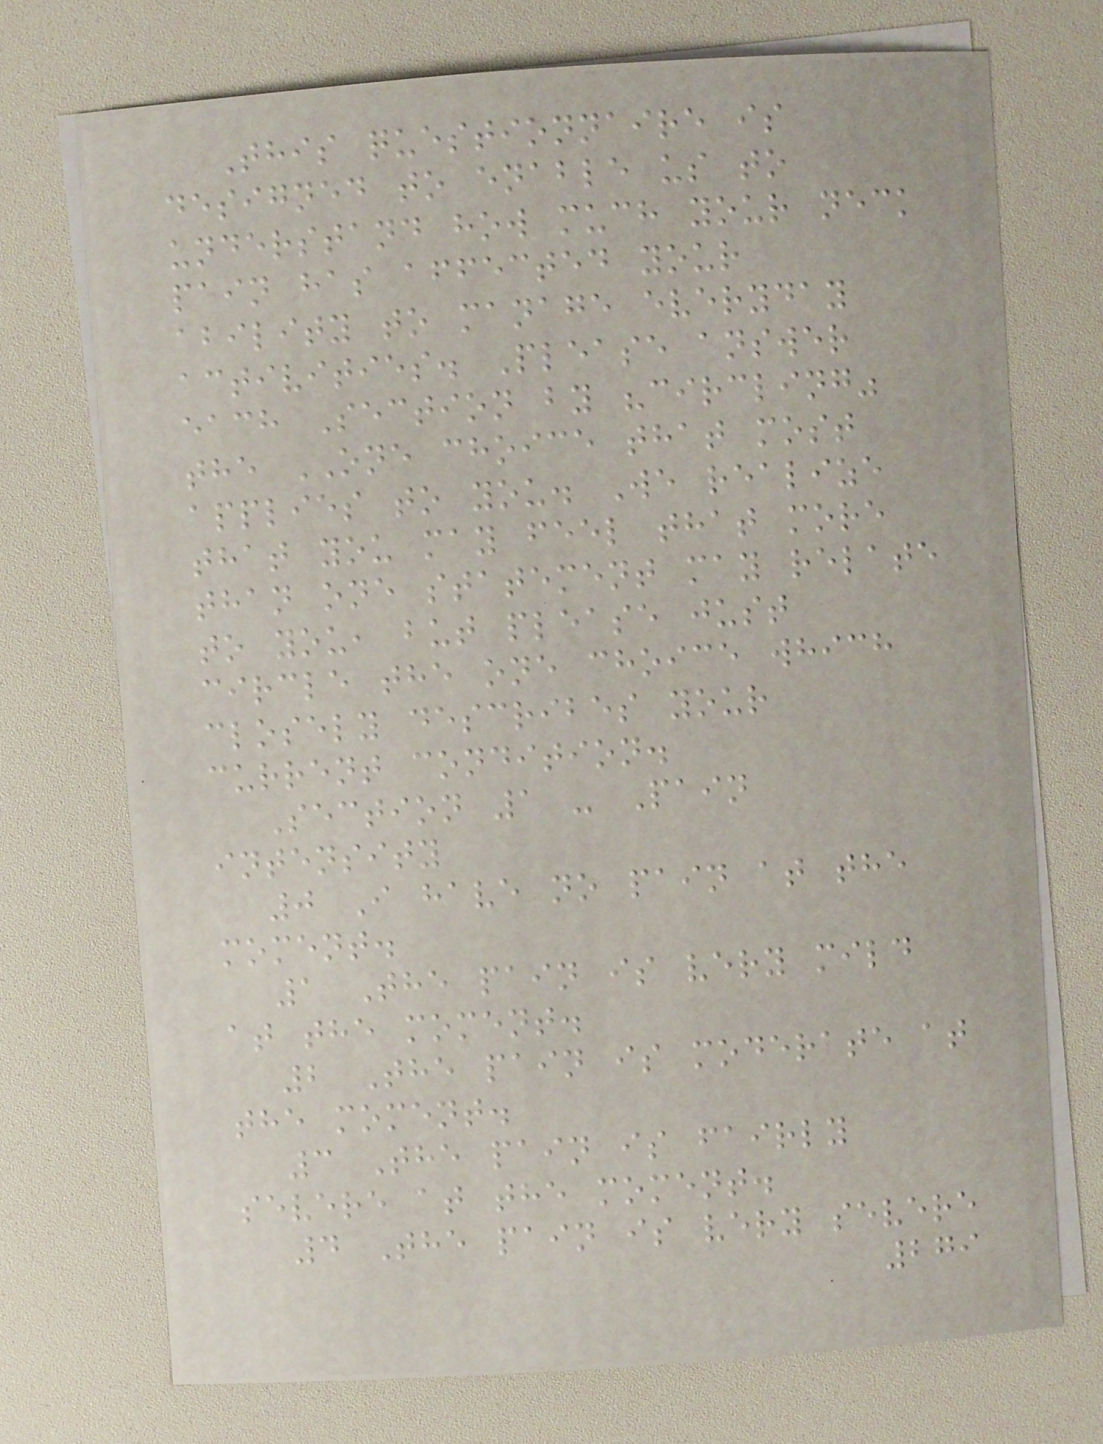This questionnaire is
designed to enable us to
understand how much your neck
pain has affected your
ability to manage everyday
activities. Please answer
each Section by "circling"
the ONE choice that most
applies to you. We realize
that you may feel that more
than one statement may relate
to you, but please just
circle the one choice which
closely describes your
current condition.
Section 1 - Pain
intensity
0 I have no pain at the
moment.
1 The pain is very mild
at the moment.
2 The pain is moderate at
the moment.
3 The pain is fairly
severe at the moment.
4 The pain is very severe
279
